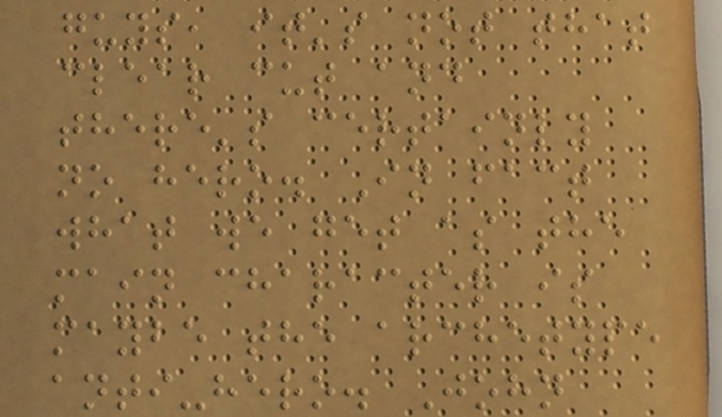guys, it's not that
clear cut and
there's certainly
no hero. In fact
what we get as the
main character is
maybe the archetype
anti-hero. John
